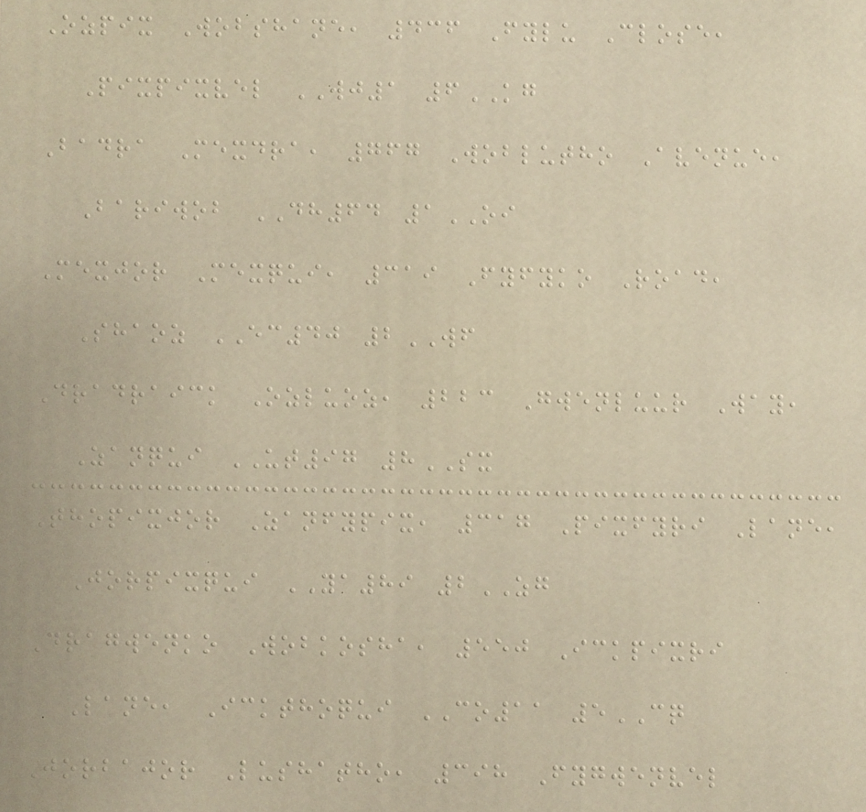Ozpix Wobshane, 436 Fylu Close,
Pixpixvel WJ1 6KG
Badra Mexdra, 767 Woblutho Avenue,
Bariwob DH64 1OI
Mexjor Mexqui, 319 Fyfyko Road,
Shaoz EC40 2WF
Dradraick Ozluoz, 223 Gwenluur Way,
Zanqui UT97 8SX
Thopixjor Zanfypix, 317 Pixfyri Lane,
Jorpixqui YA89 2ZG
Dragwenko Wobkosha, 550 Ickpixri
Lane, Ickthoqui CO11 5CQ
Jorbajor Lushatho, 398 Fygwenvel
